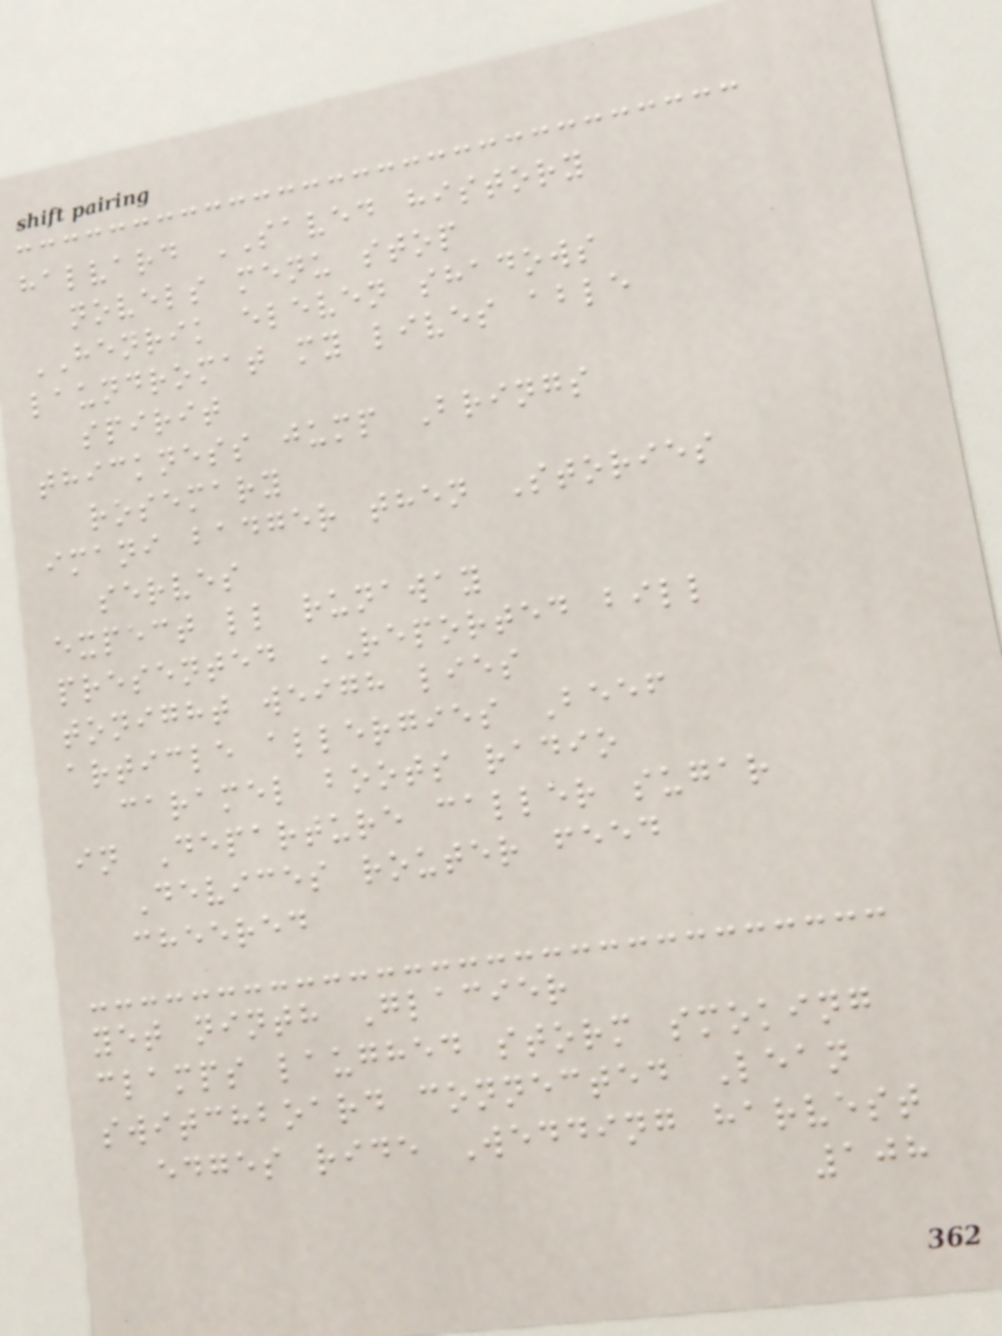halvard SAVED history
novels menu stop
HENRIK eleven shadows
laundromat my lives able
spirit
thickness jump Brings
rosemary
imani badger then Stories
serves
expect ll runaway
presented REPORTED bill
tonight weigh lies
article allergies Beef
caramel boots radio
in Departure caller sugar
Devices router feed
cheered
yet ninth Glacier
clamps laughed storm smoking
switchboard connected Lean
edges ride Wedding harvest
108
